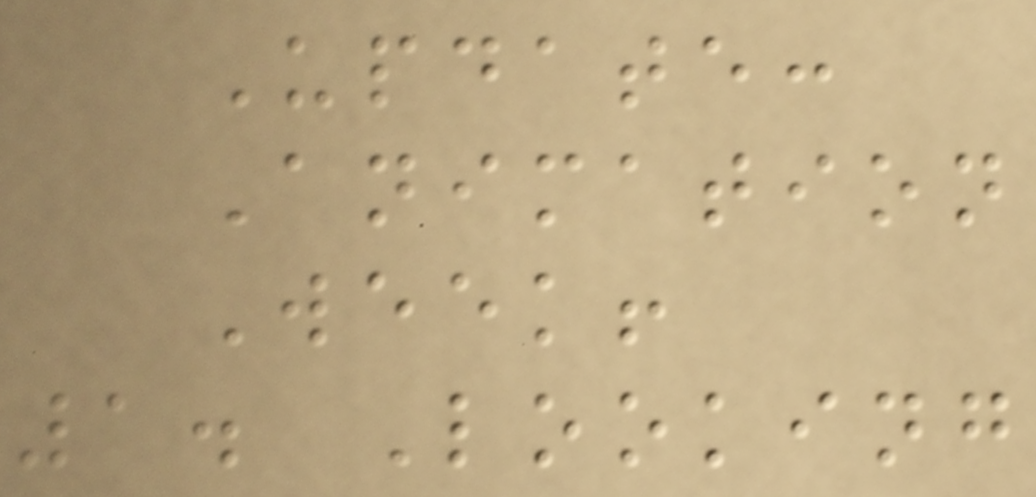Update:
Animation
Week!
1. Looking
